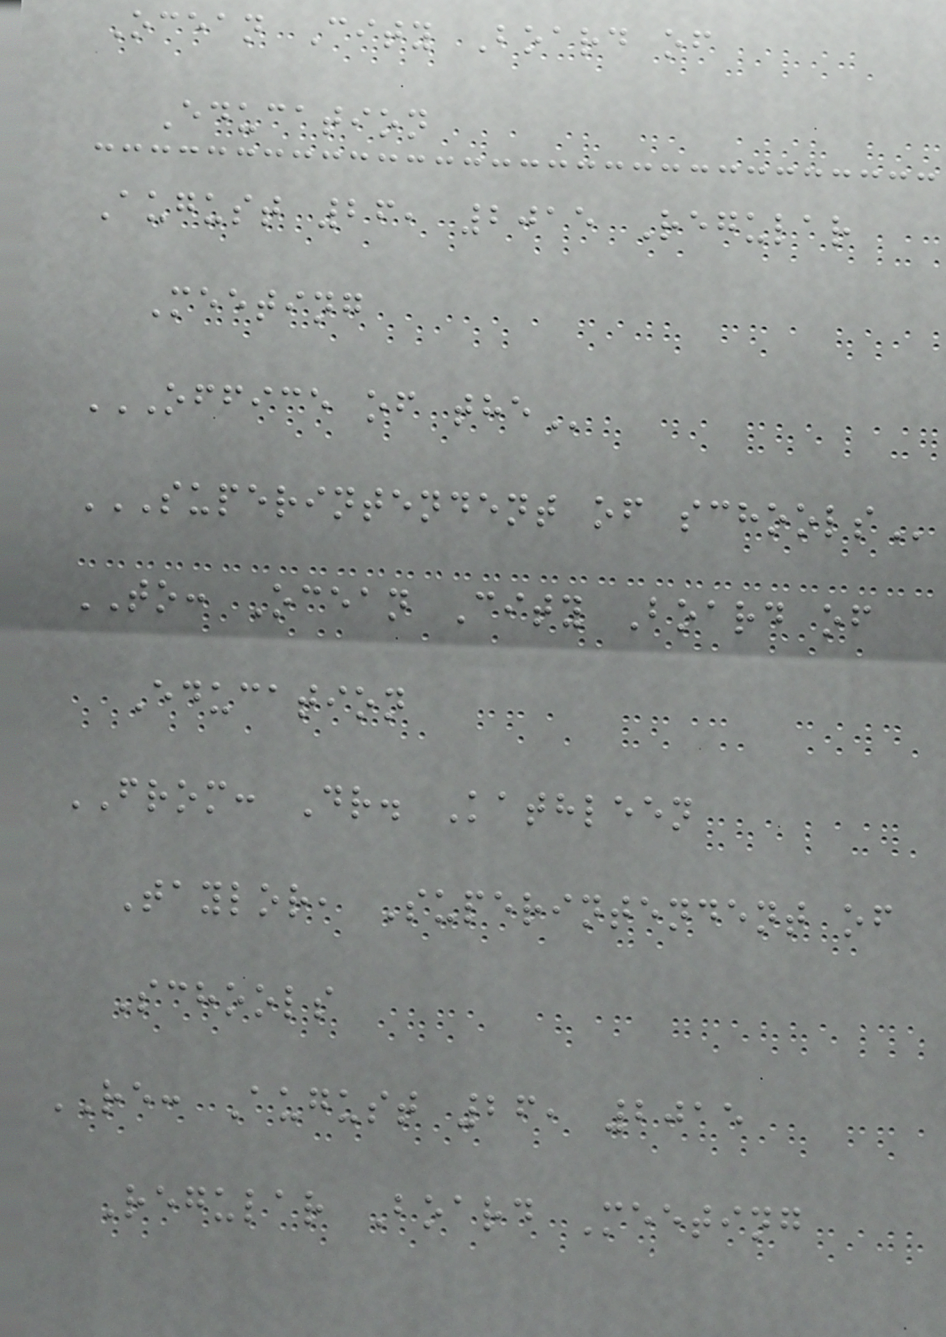Ocean City Board of
Education
August 26, 2015 Regular
Meeting
OFFICE OF THE
SUPERINTENDENT OF SCHOOLS
TO: Ocean City Board of
Education
FROM: Dr. Kathleen
Taylor, Superintendent of
Schools
RE: August 26, 2015
Regular Board Meeting
